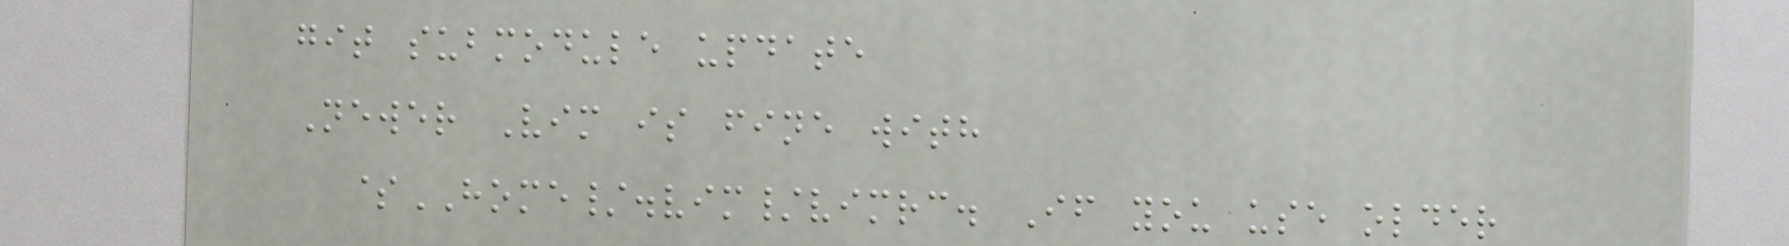git submodule update
Newer Vim is fine with
$HOME/.vim/vimrc. If you use older
